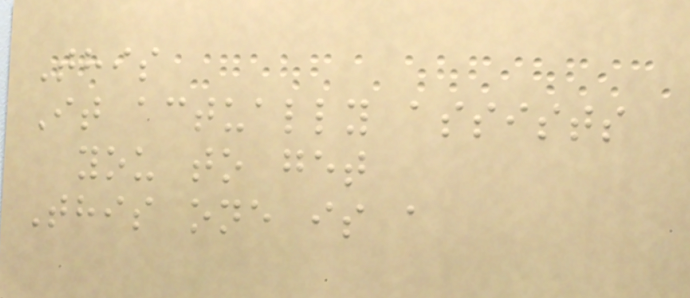This
It actually assists
you to get
This one is a
